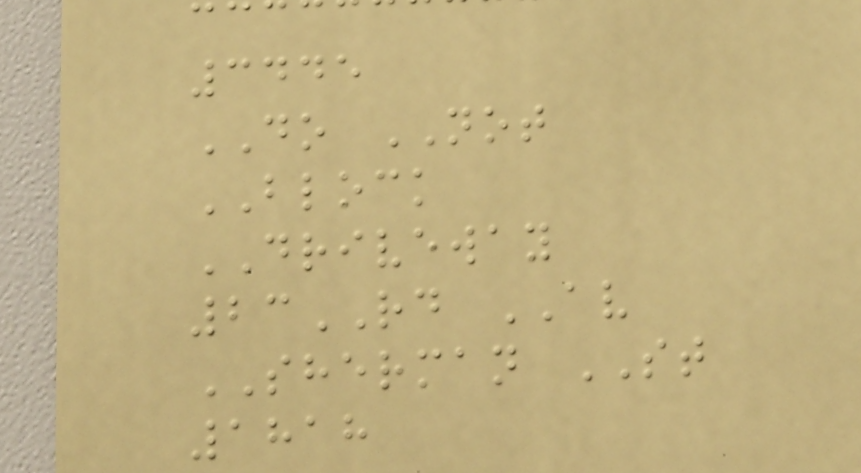3445
DO NOT
BLOCK
DRIVEWAY
23RD AV
SHERMAN ST
1818
